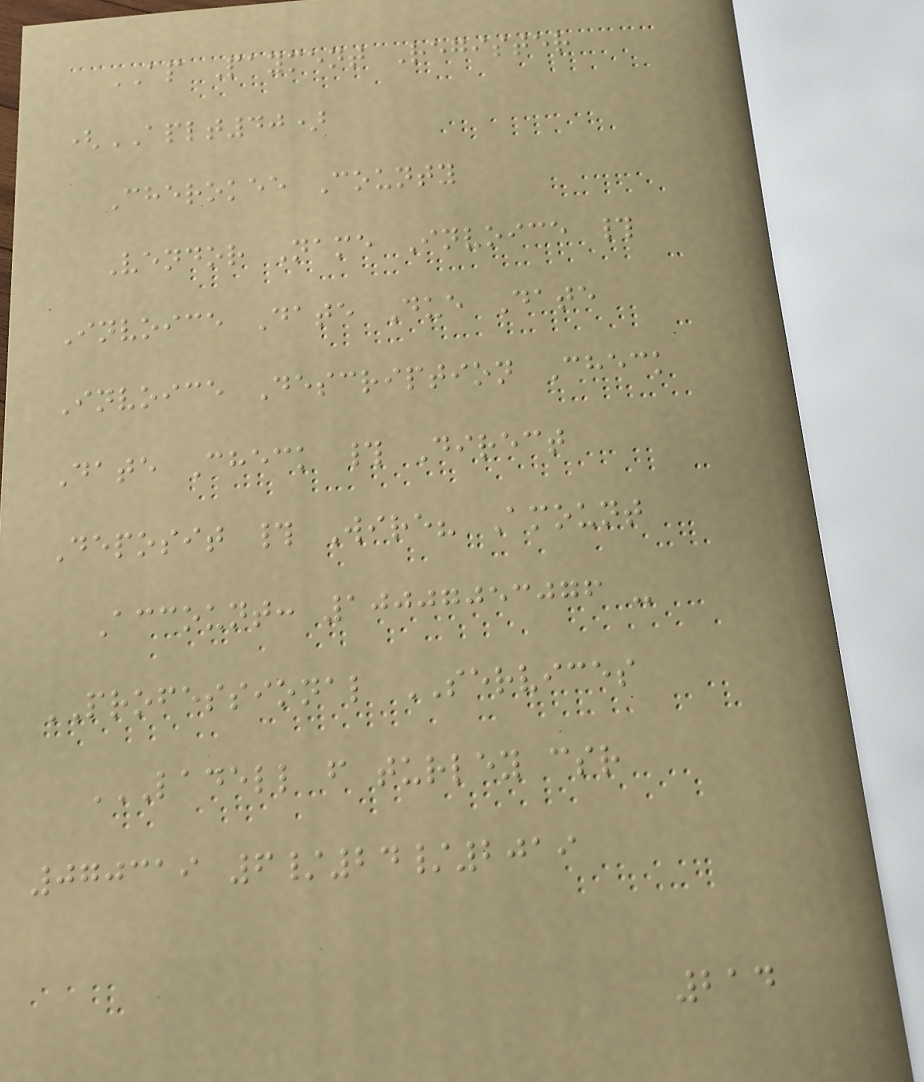AP Payment Register
(APLT40)
Cherokee County
Vendor Name Invoice #
Invoice Date Due Date
Invoice Description Check
Date Check # Direct
Deposit # Wire? Amount
Account: 10007053076 -
PROFESSIONAL SERVICES
LADELL F TURLEY CSR
070319 6/24/2019
214
